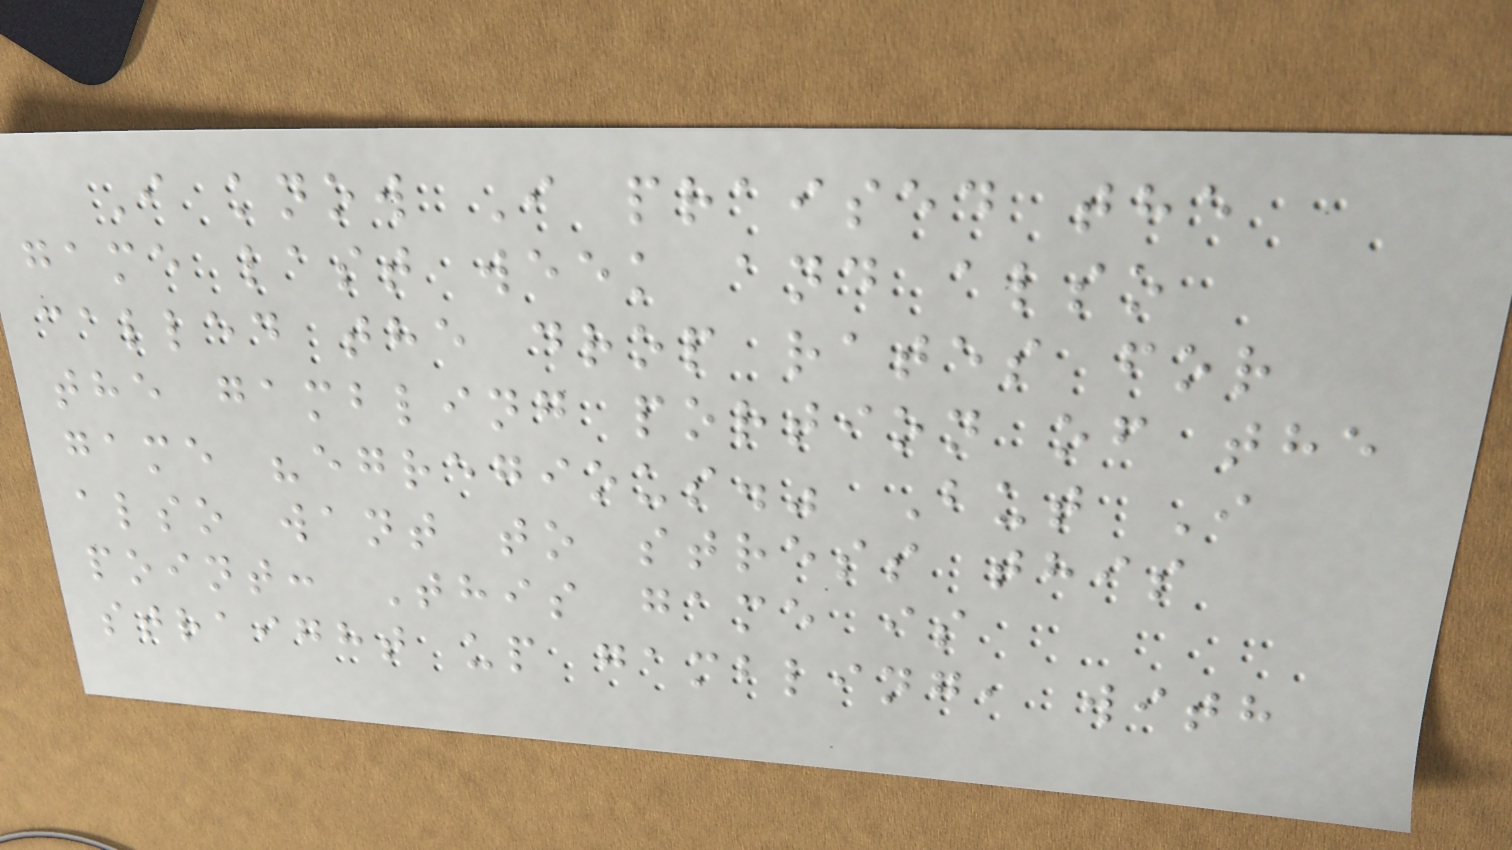I know I praised the
game last week and also
called the drop rates for
the gambling portion of the
game "egregious." But I
also want to stress this
point: This game is
straight up gambling, with
